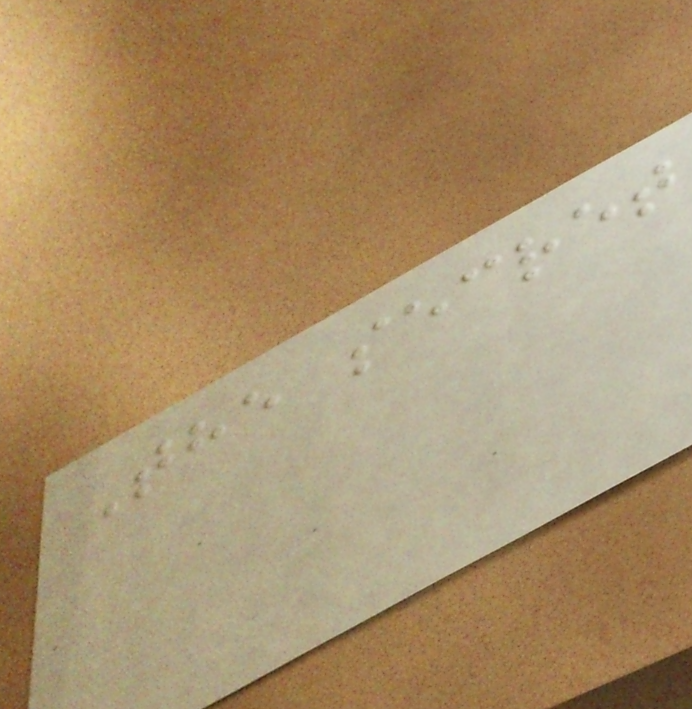The secret
